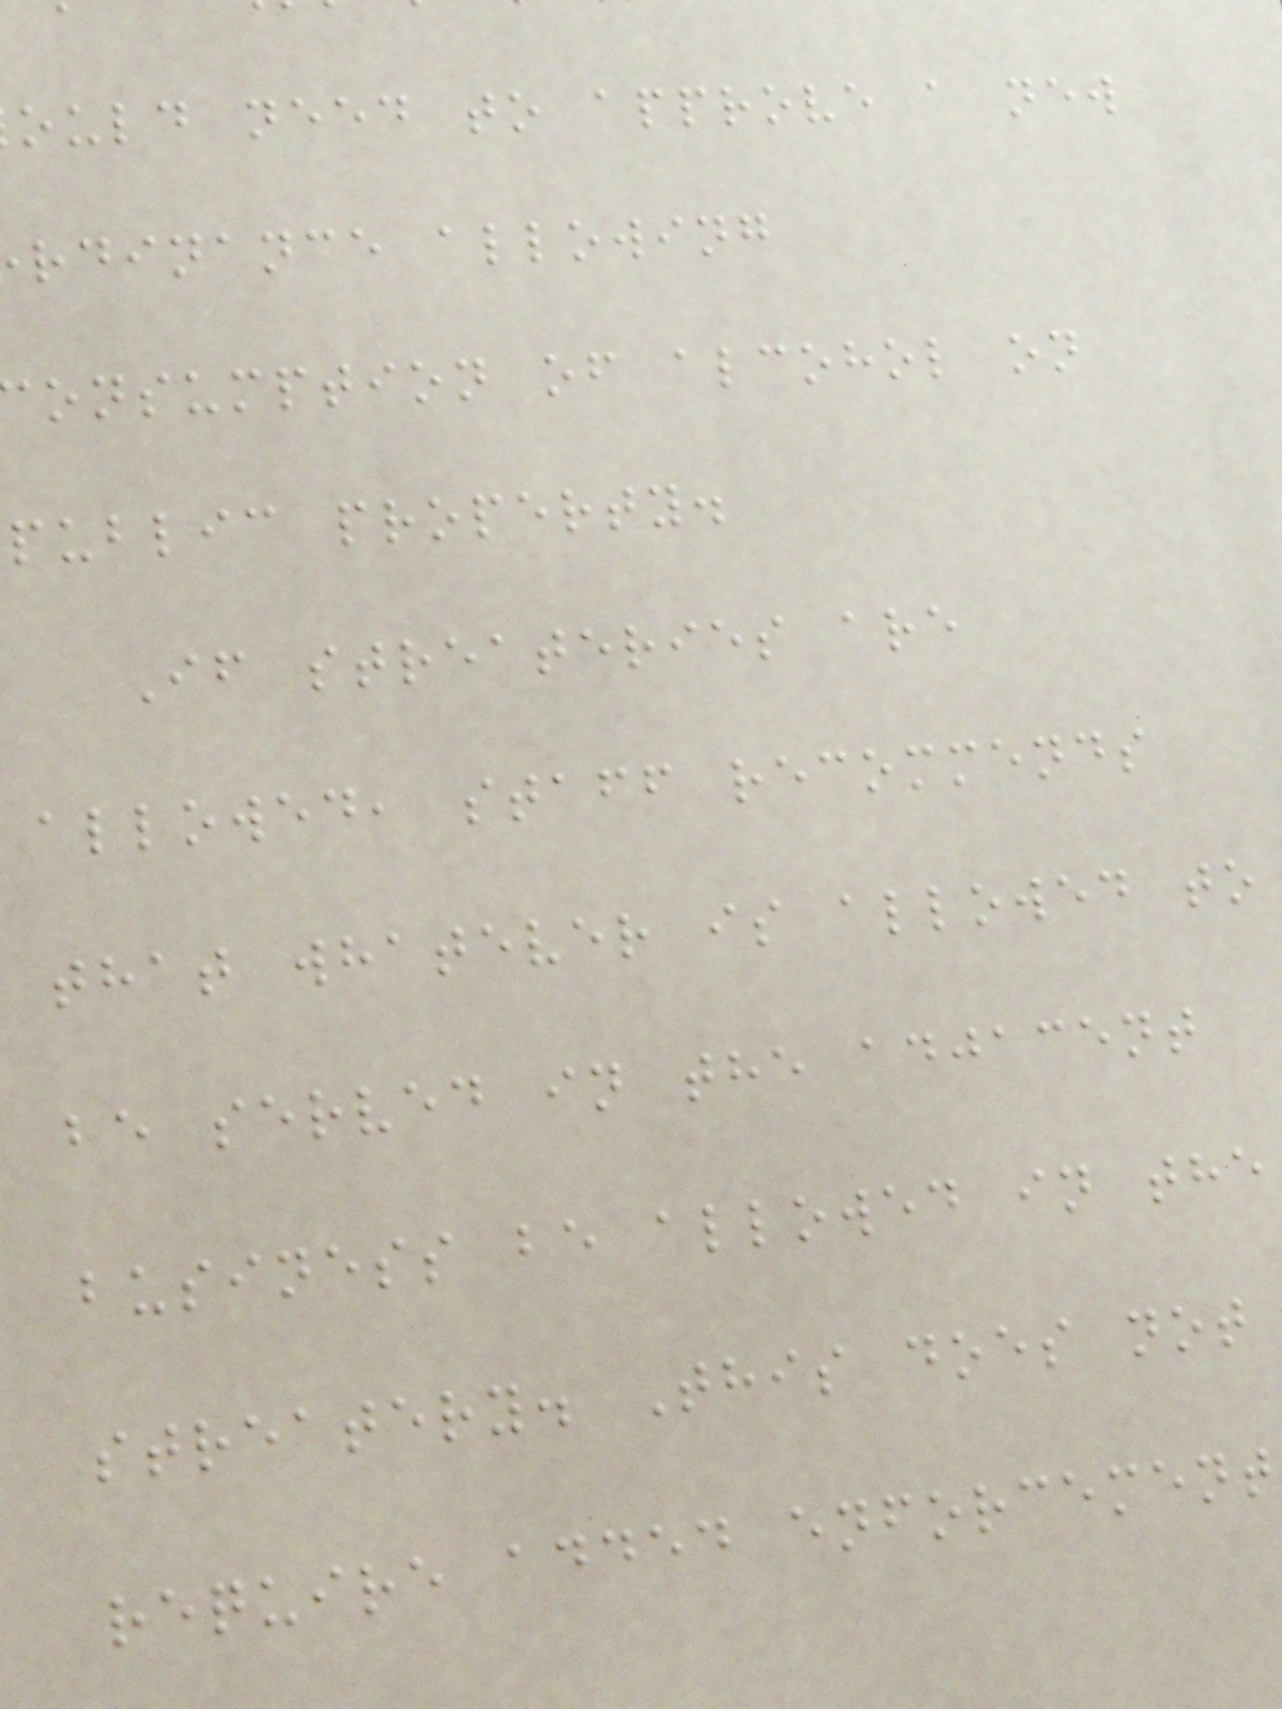ould need to approve a new
rdinance allowing
onsumption of alcohol on
public property.
If streateries are
allowed, staff recommends
that whatever is allowed to
be served in the adjacent
business be allowed in the
streatery. This does not
require added enforcement
